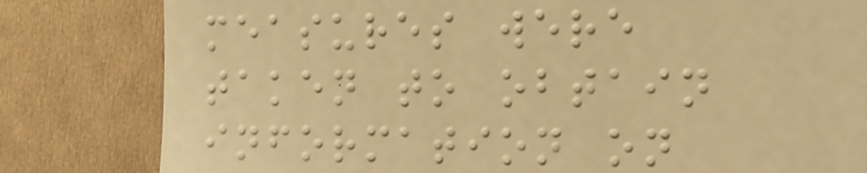measures were
taken to obtain
information on
